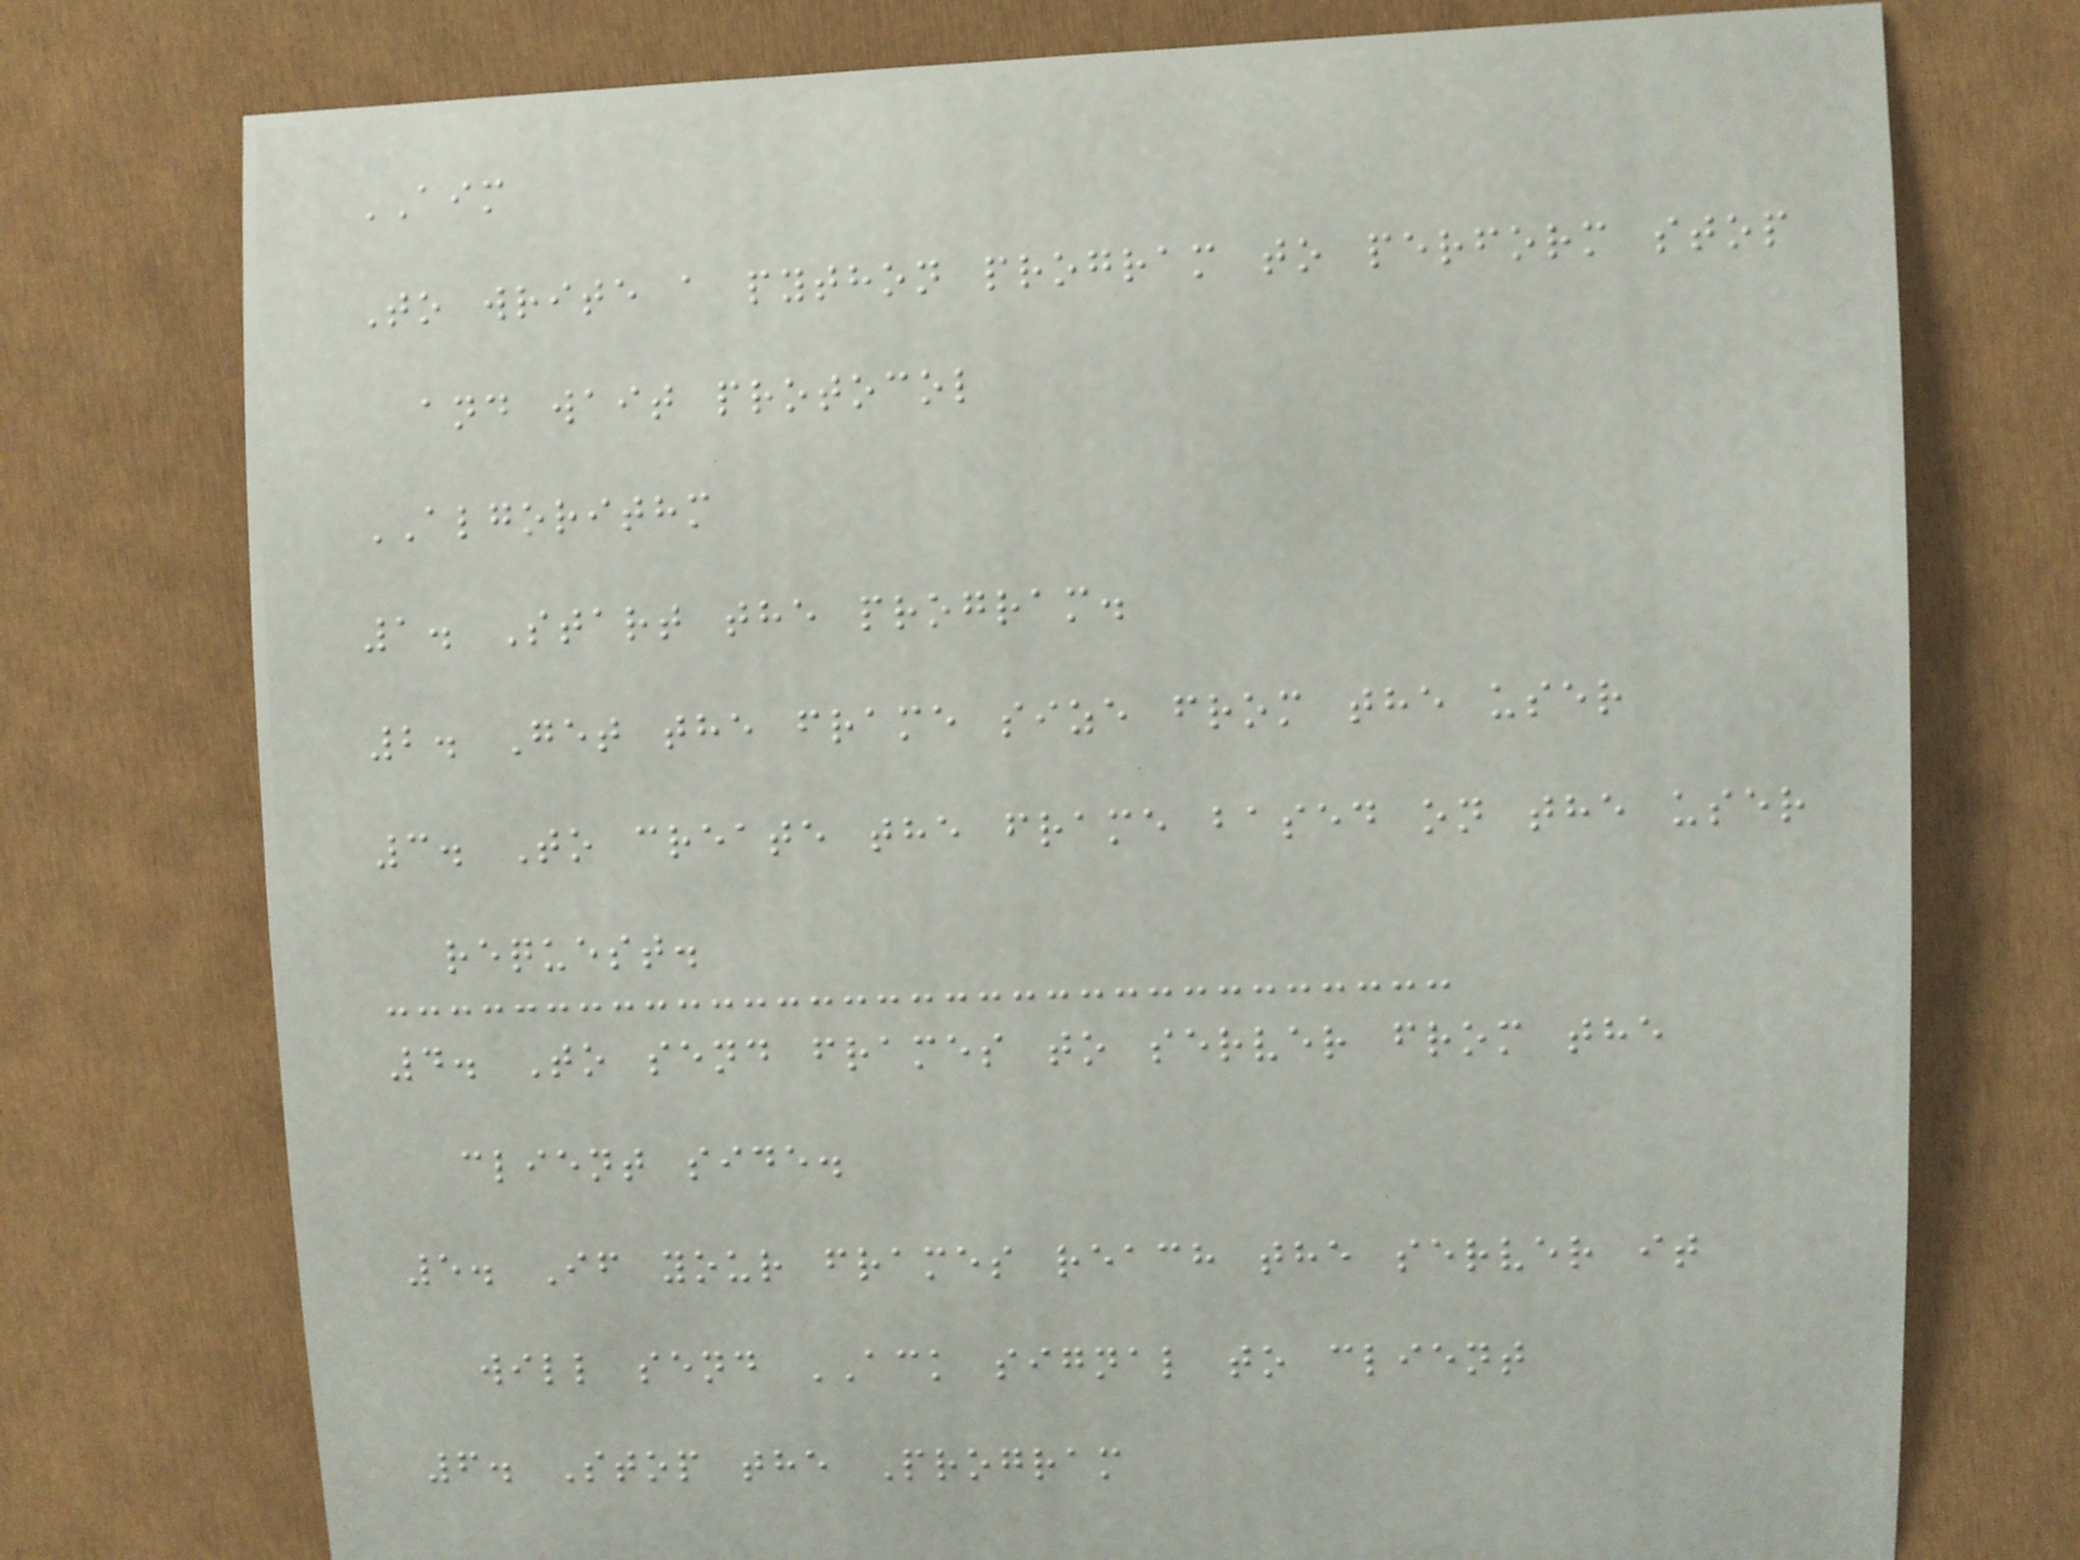AIM
To write a python program to perform stop
and wait protocol
ALGORITHM
1. Start the program.
2. Get the frame size from the user
3. To create the frame based on the user
request.
4. To send frames to server from the
client side.
5. If your frames reach the server it
will send ACK signal to client
6. Stop the Program
